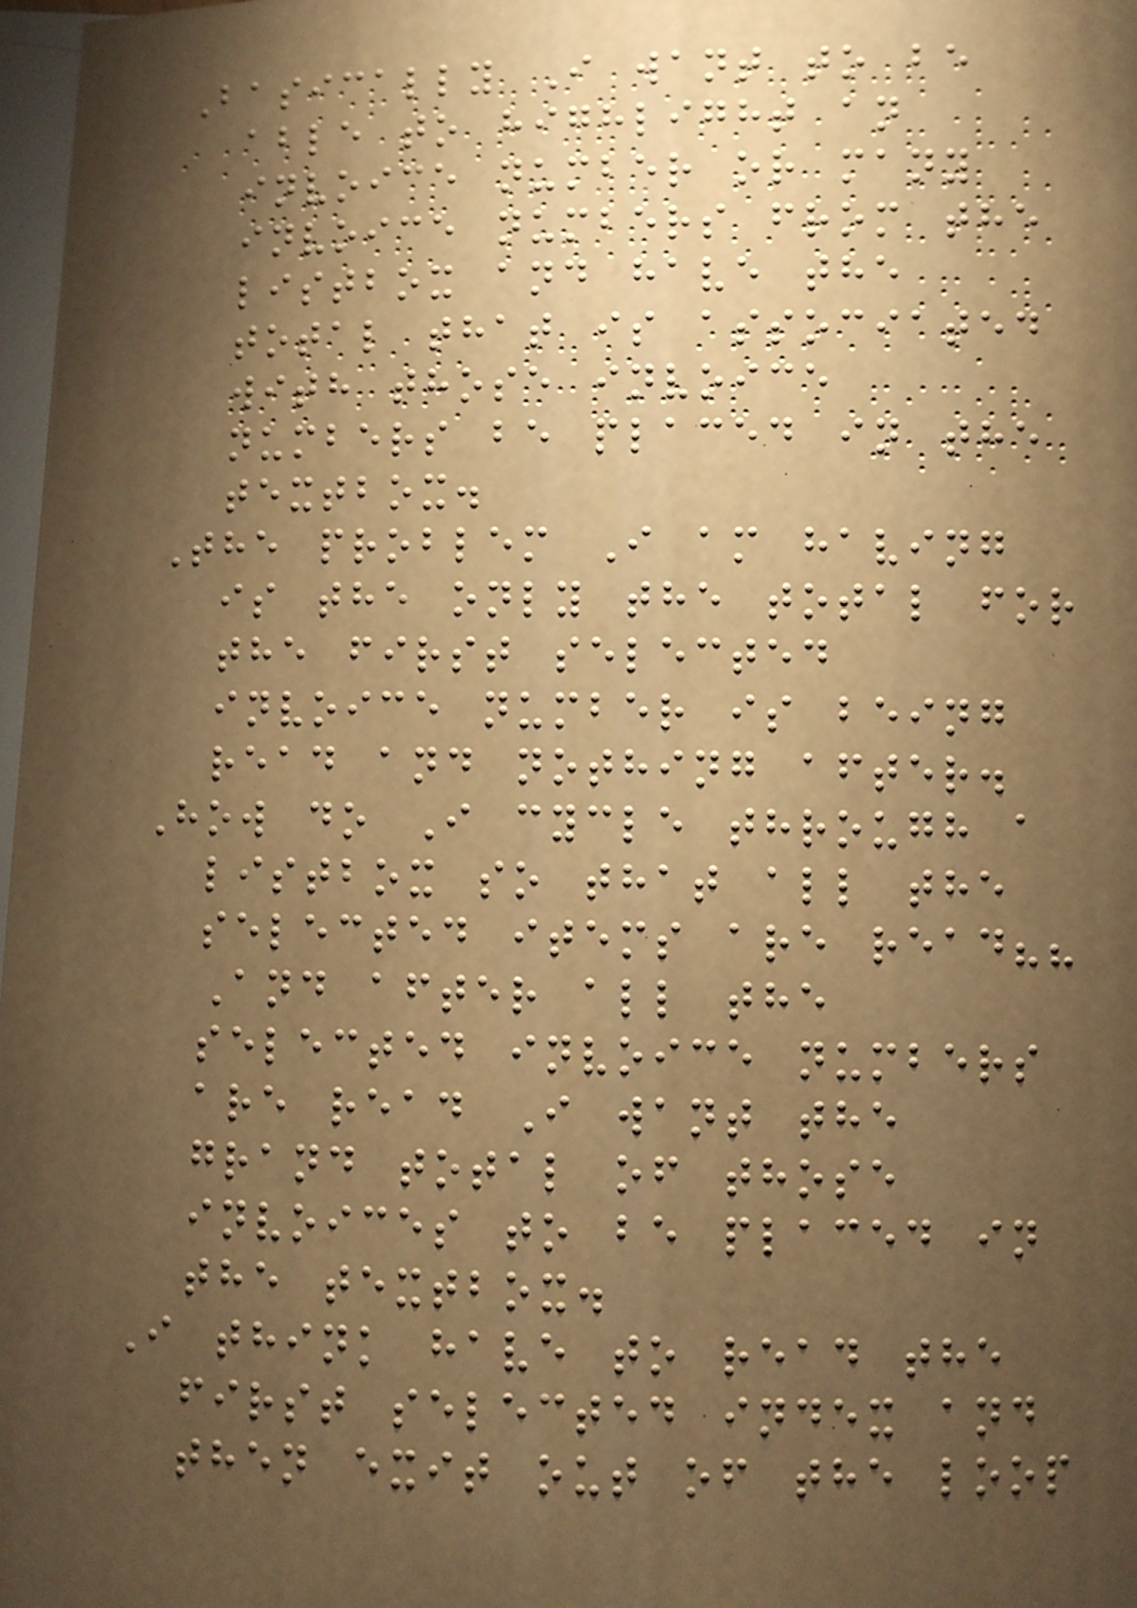Basically I want to be
able to highlight an
invoice number or many
invoice numbers from the
listbox and have the
total that is associated
with those invoice
numbers be placed in the
textbox.
The problem I am having
is the only the total for
the first selected
invoice number is being
read and nothing after.
How do I cycle through a
listbox so that all the
selected items are read??
And after all the
selected invoice numbers
are read I want the
grand total of those
invoices to be placed in
the textbox.
I think have to read the
first selected index and
then exit out of the loop
